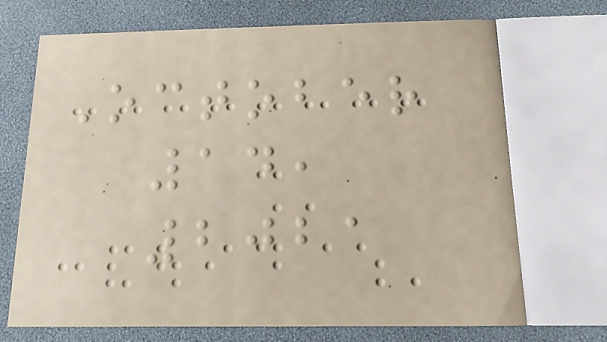October
14,
2021
